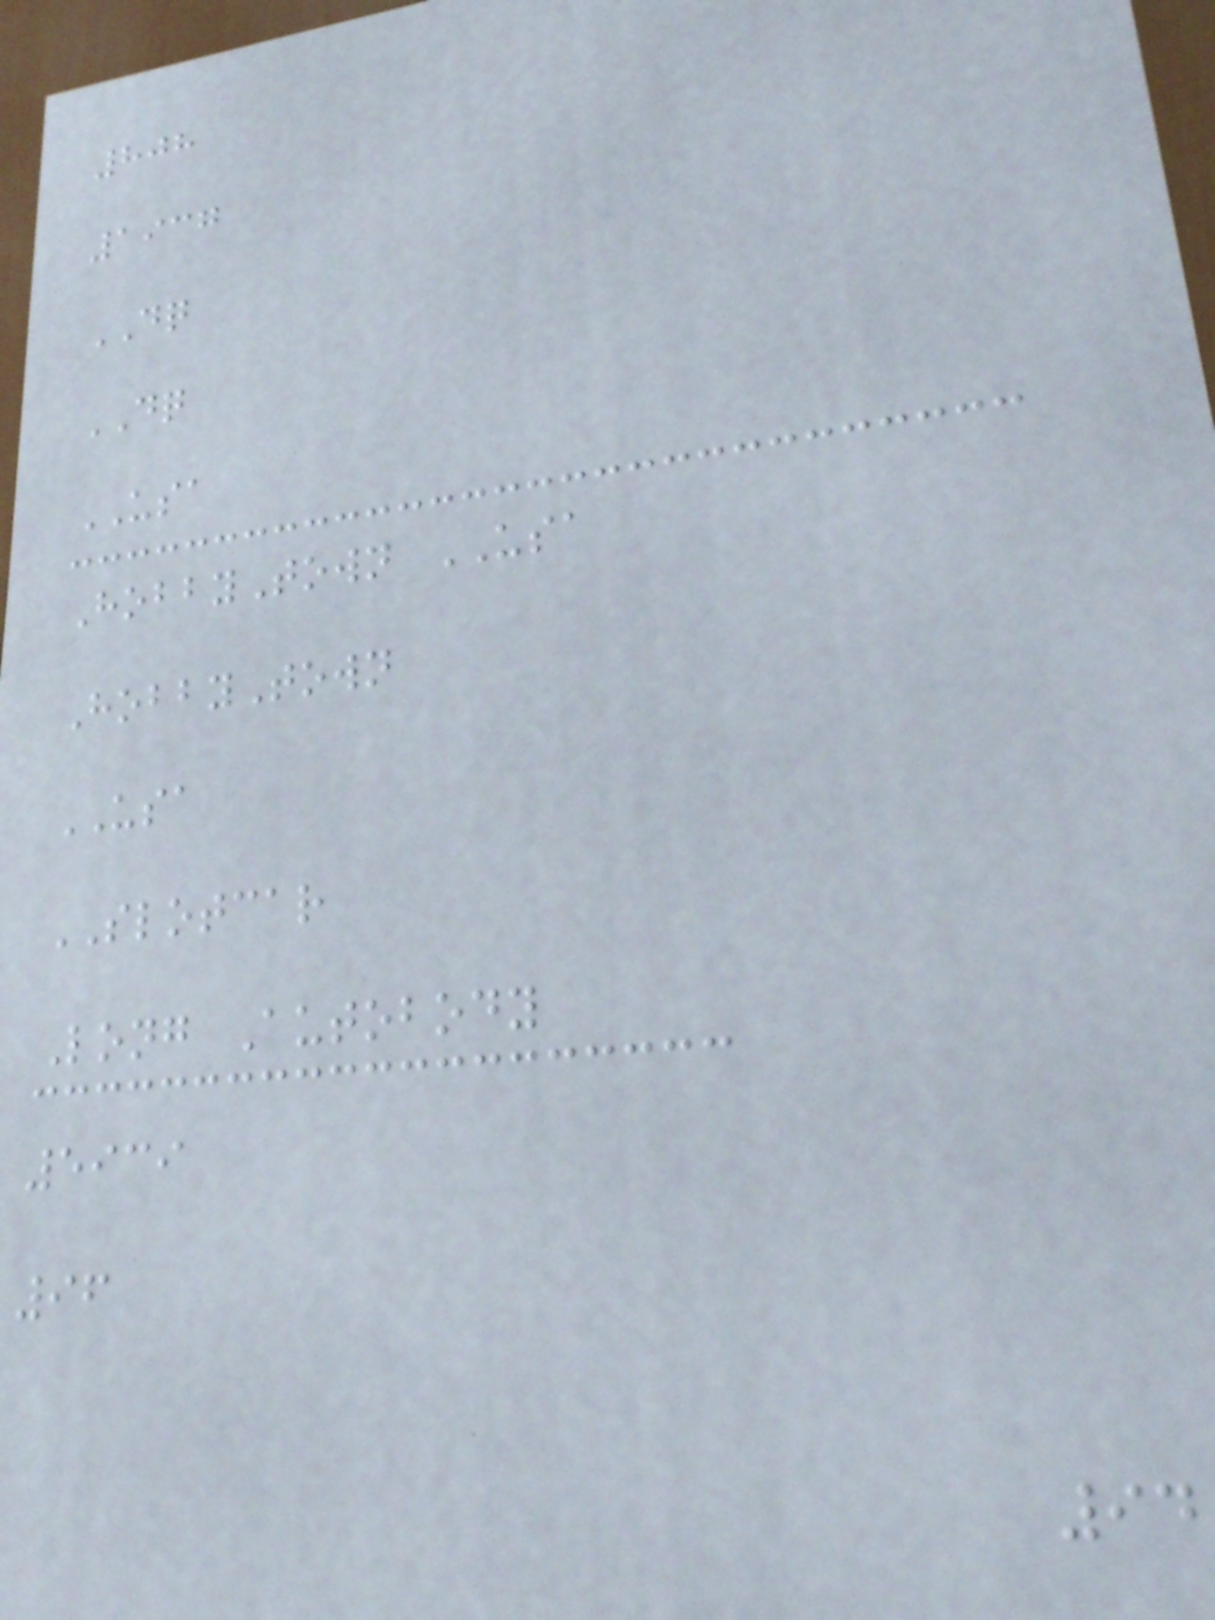808
1937
DQ
DQ
USA
HobbyTown USA
HobbyTown
USA
SLOTCAR
Long Autobody
5939
96
94
